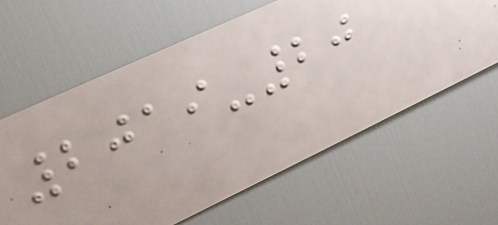2019-20
